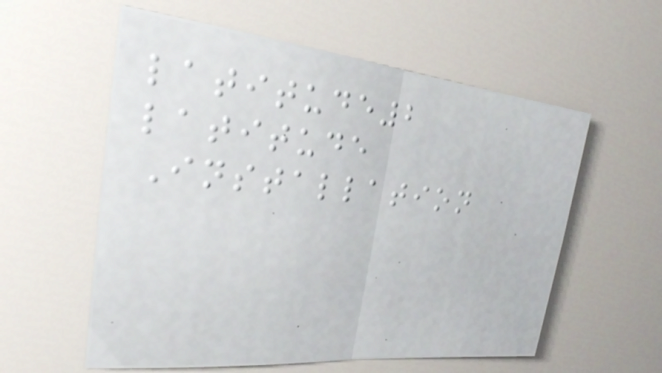latitude2
latitude
Installation
